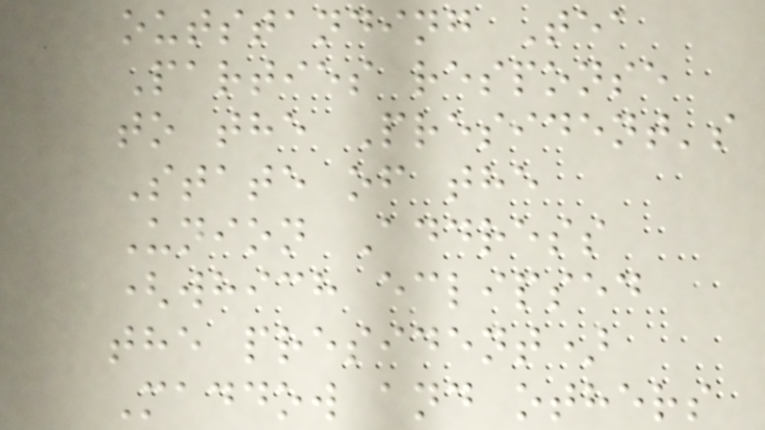outstanding Tea
Parties response
to the President's
State of the
Union Address
(which eclipsed
the president)
Maddow and others
